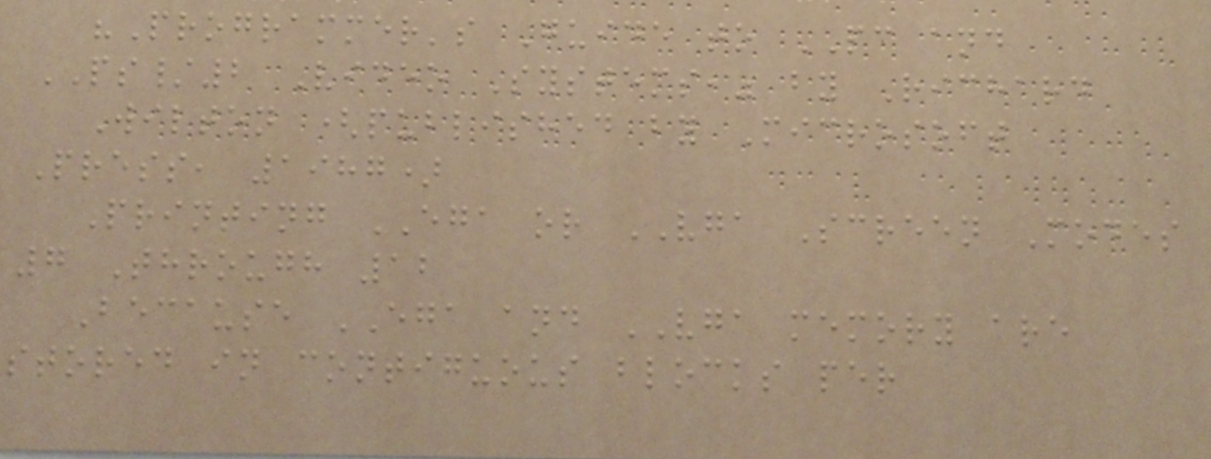"Programmer's Guide to PC and
PS/2 Video Systems," by Richard
Wilton (published by Microsoft
Press, 1987)
Printing EGA or VGA Screen Modes
7 Through 12
Because EGA and VGA memory are
stored in contiguous blocks per
